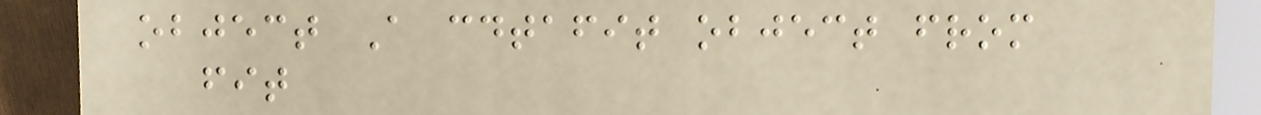object A cdtafit object from
fit
